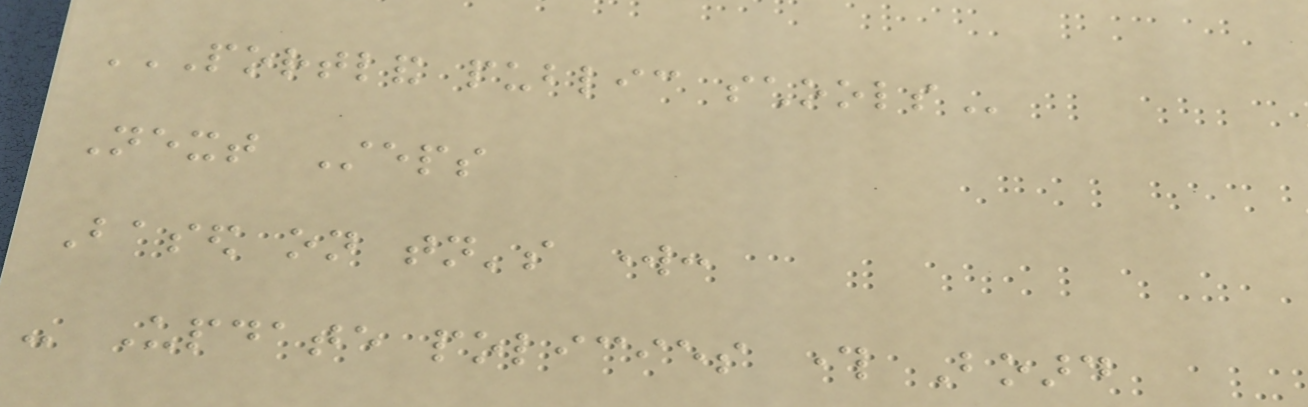PORTLAND PUBLIC SCHOOLS
Next Steps
Based on tonight's work:
- Update policies through Board
